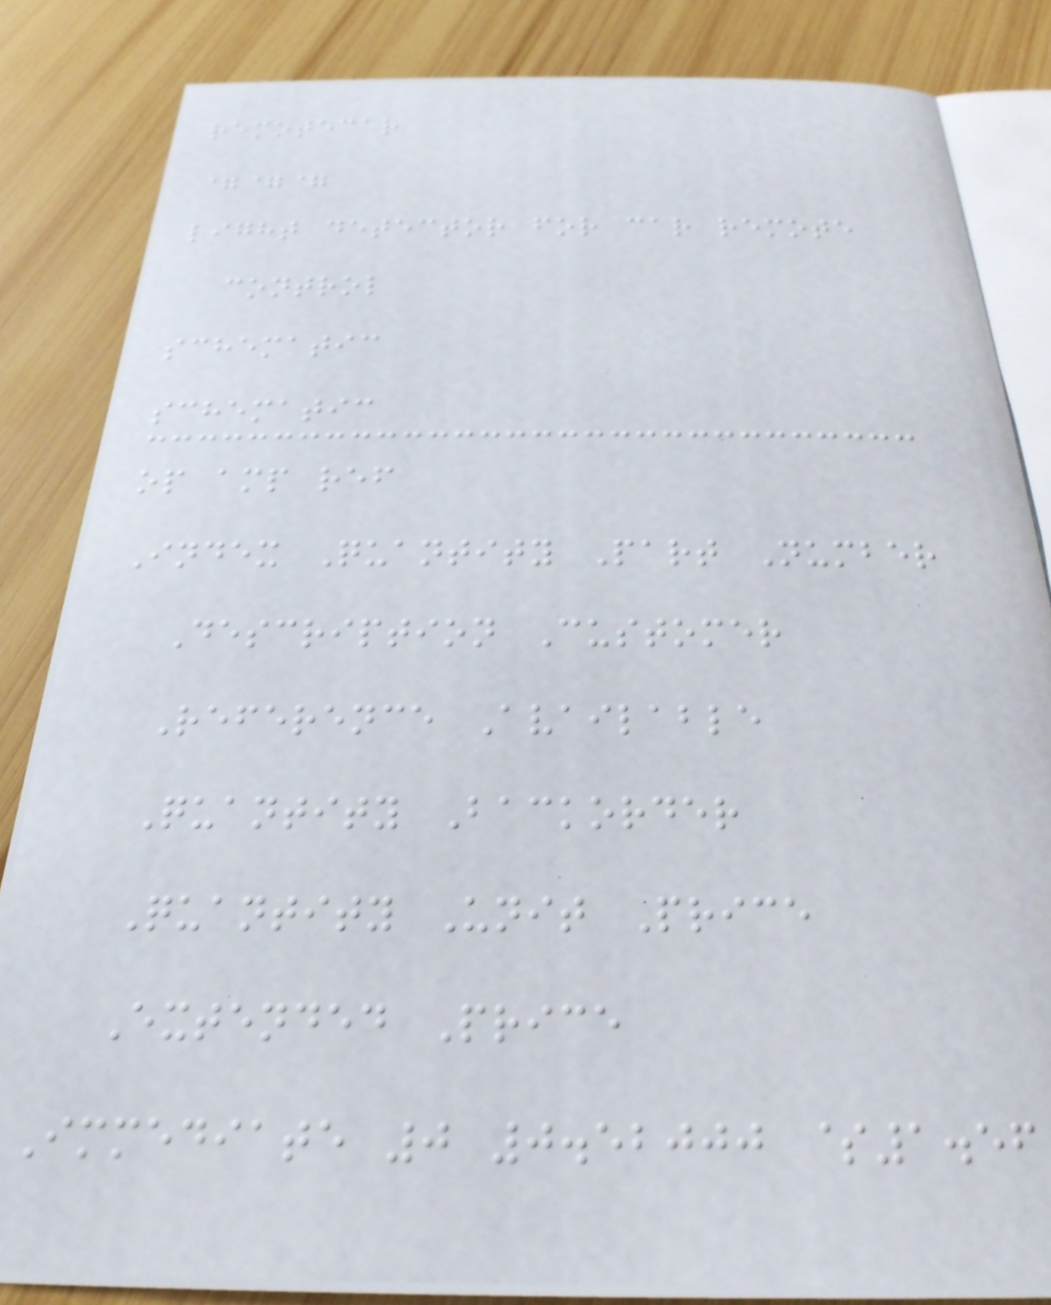remotecar
===
light detector for car remote
control
schematic
schematic
op amp ref
Index Quantity Part Number
Description Customer
Reference Available
Quantity Backorder
Quantity Unit Price
Extended Price
Immediate 0 0.52000 $1.56
